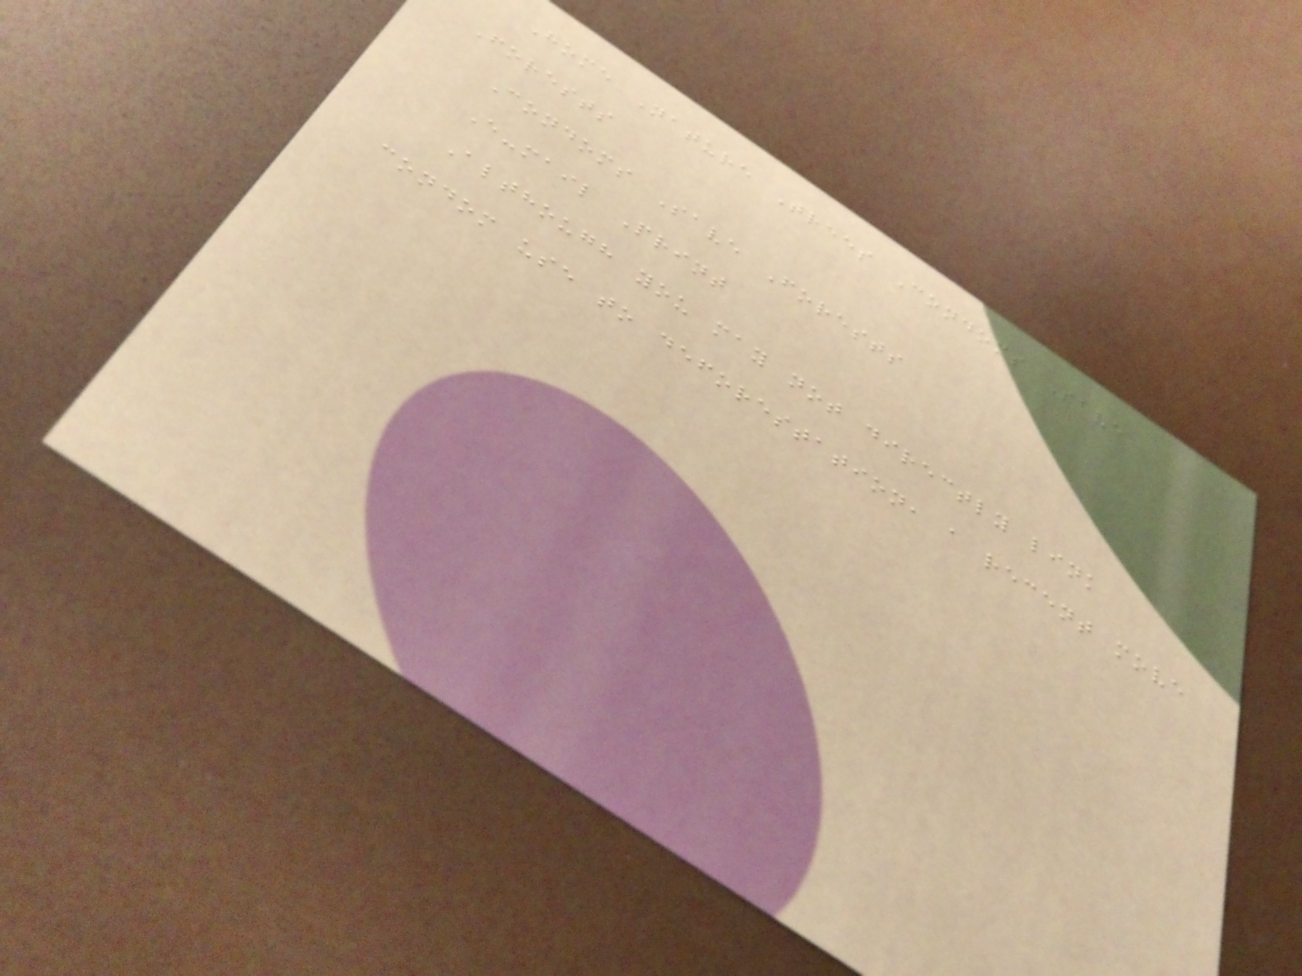Home Nature Trees Condoms Save
Forests
Condoms Save Forests
E-mail Print
Although you may not directly link
condom use to deforestation, a recent move
